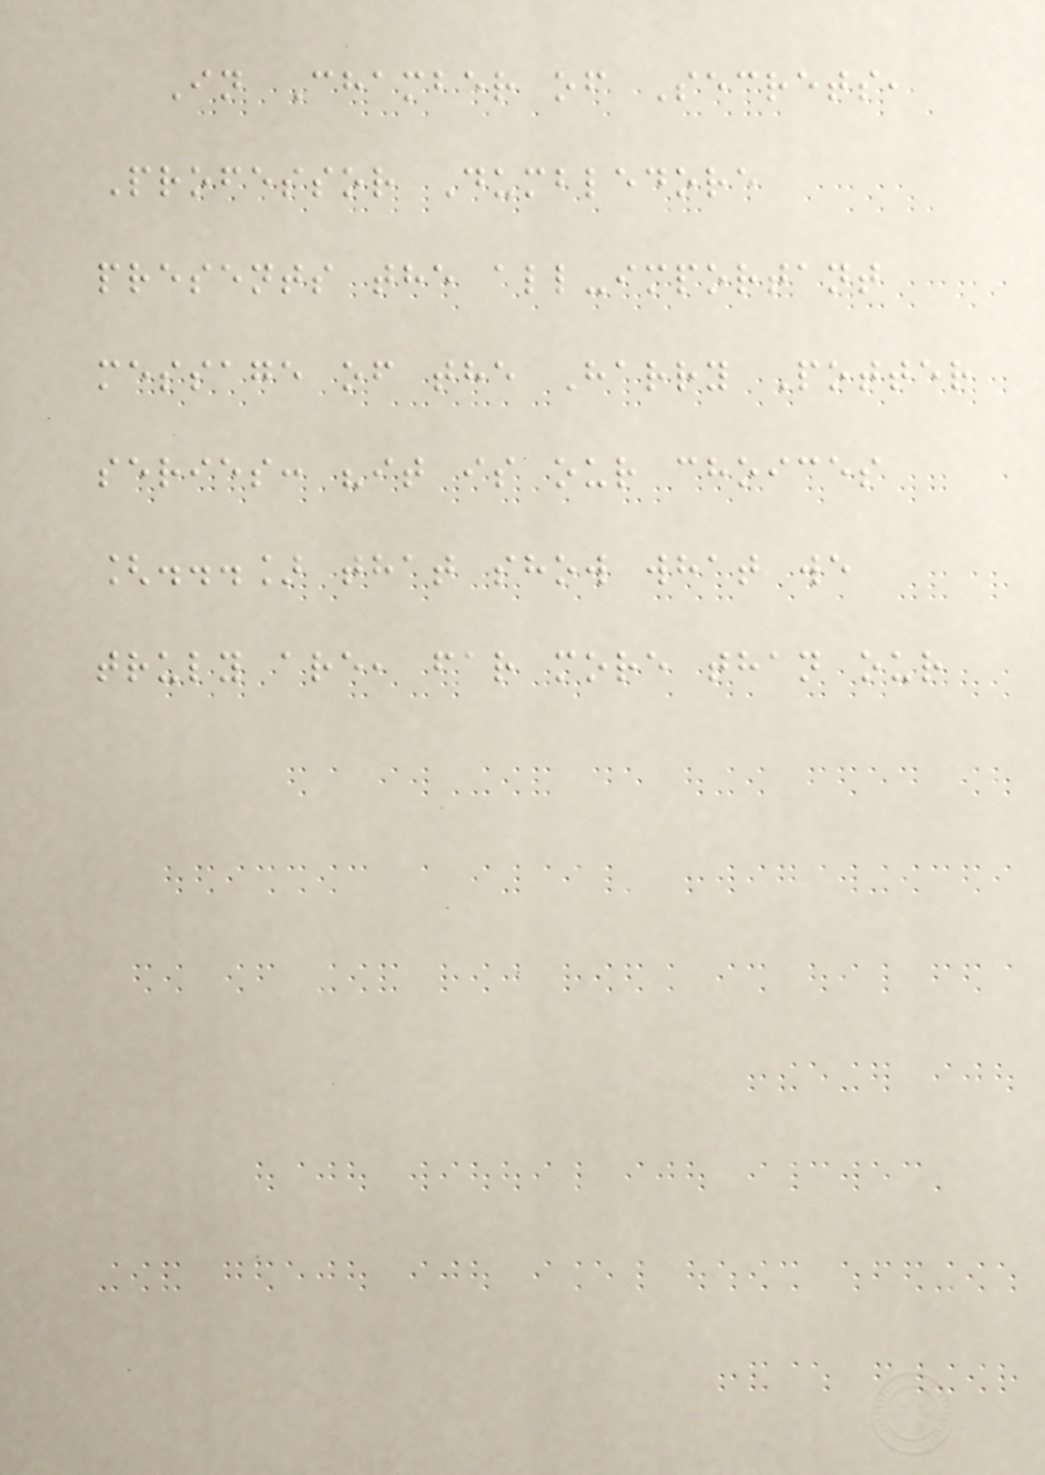In Chamber of Secrets,
Professor Dumbledore
presents the all-important
message of the Harry Potter
series: "it is our choices
[...] that show what we
truly are, far more than our
